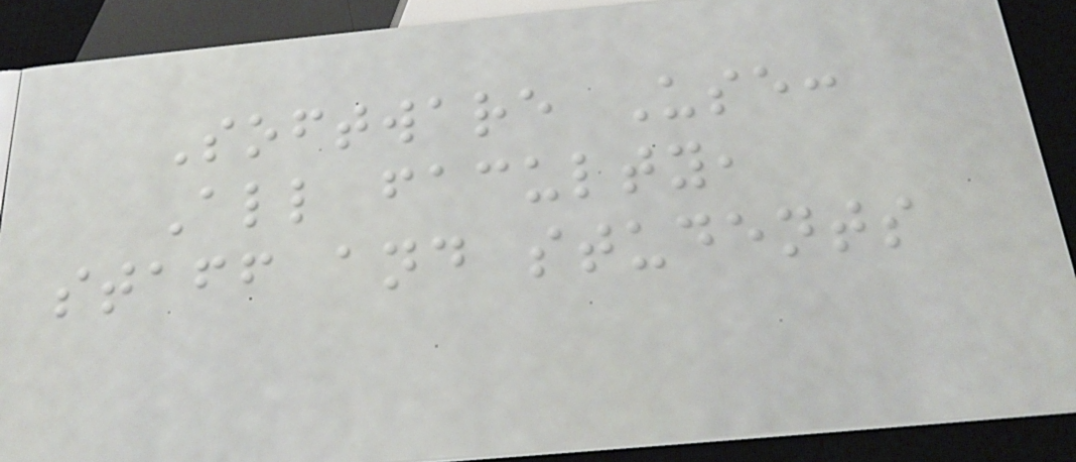Software Use:
All faculty,
staff and students
